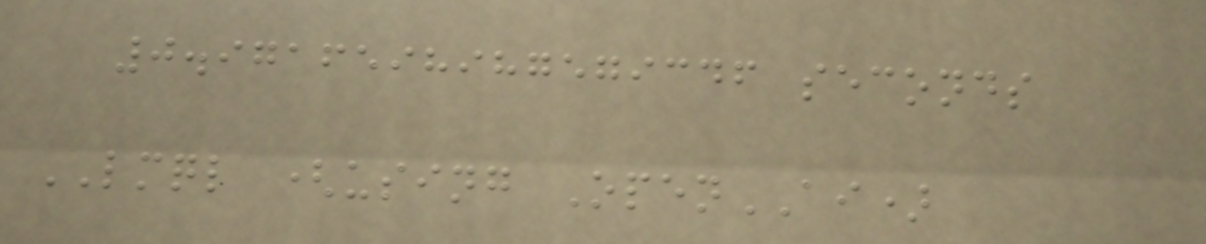0.9716598987579346 seconds
LMQL (using OpenAI)
